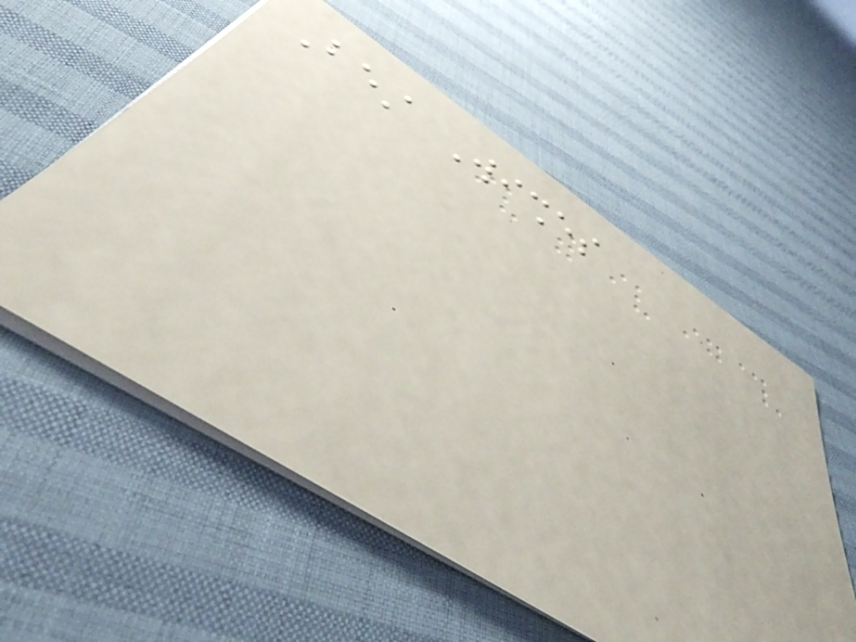Best Wishes
